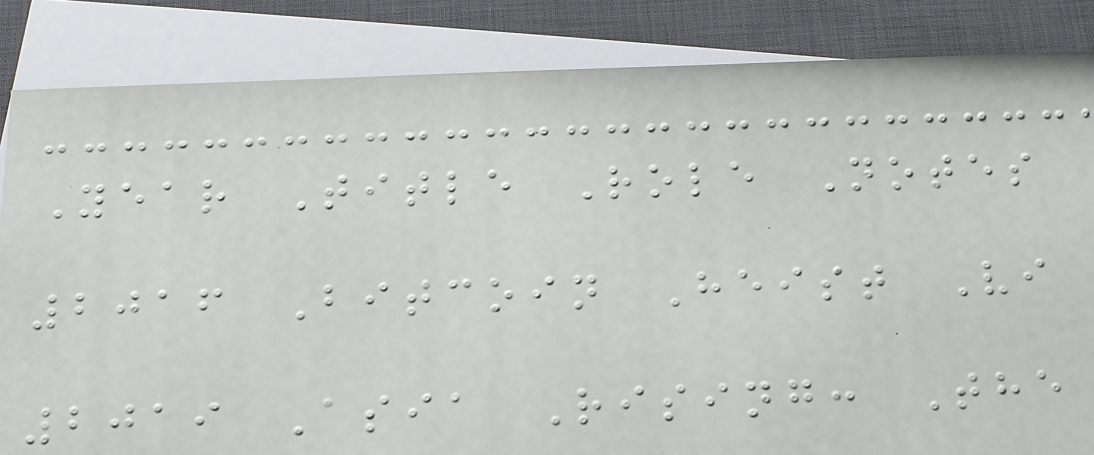Year Title Role Notes
2016 Bitcoin Heist Vi
2019 Asia Rising: The
